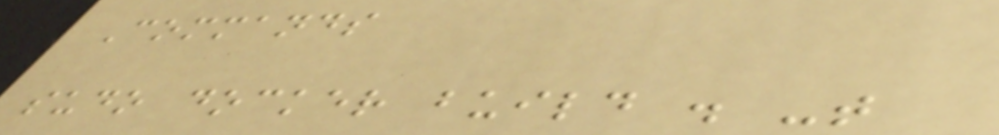Commands
sudo docker build . -t
